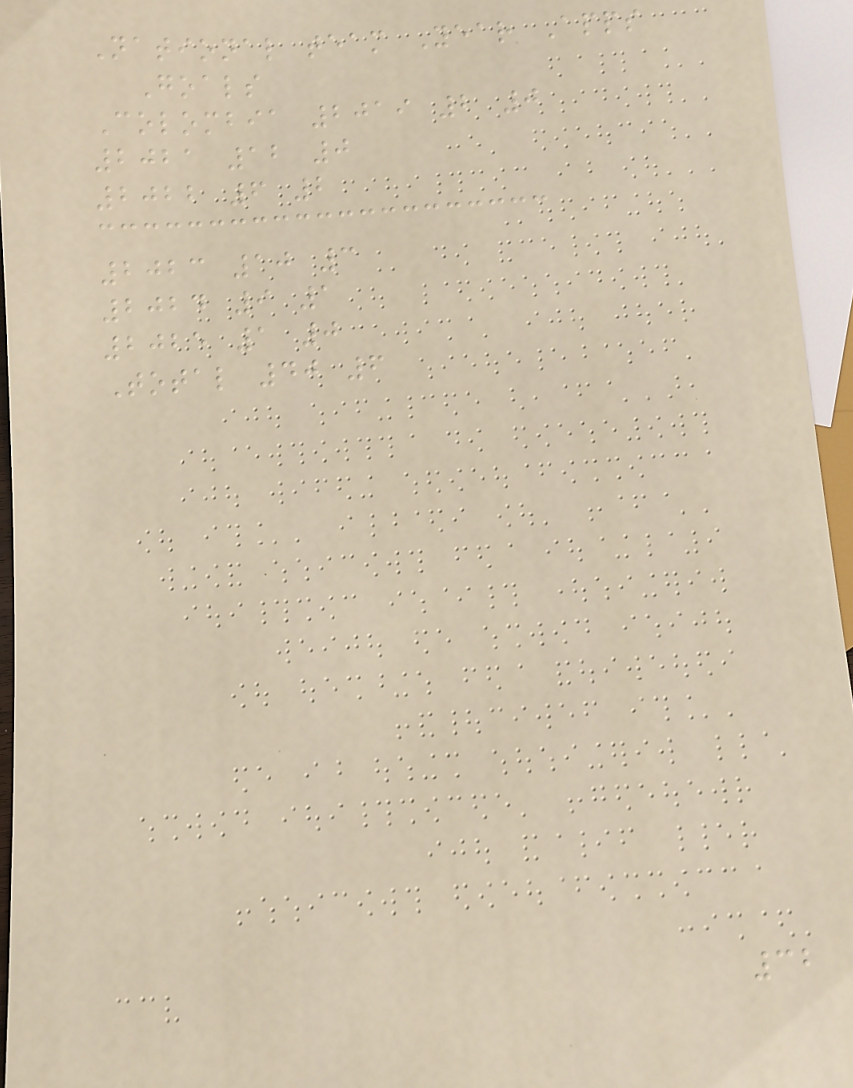National team Year Apps
Goals
Colombia 2019 2 0
2021 12 0
2022 6 2
2023 10 3
2024 9 1
2025 1 0
Total 40 6
32
